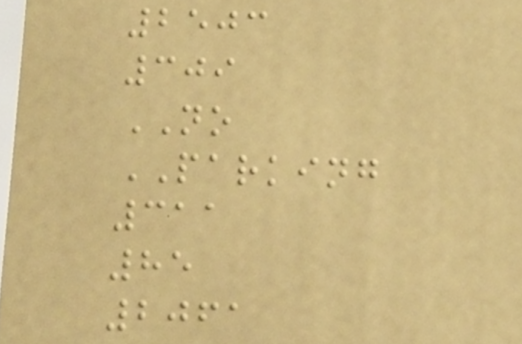2503
309
NO
PARKING
311
85
2061
